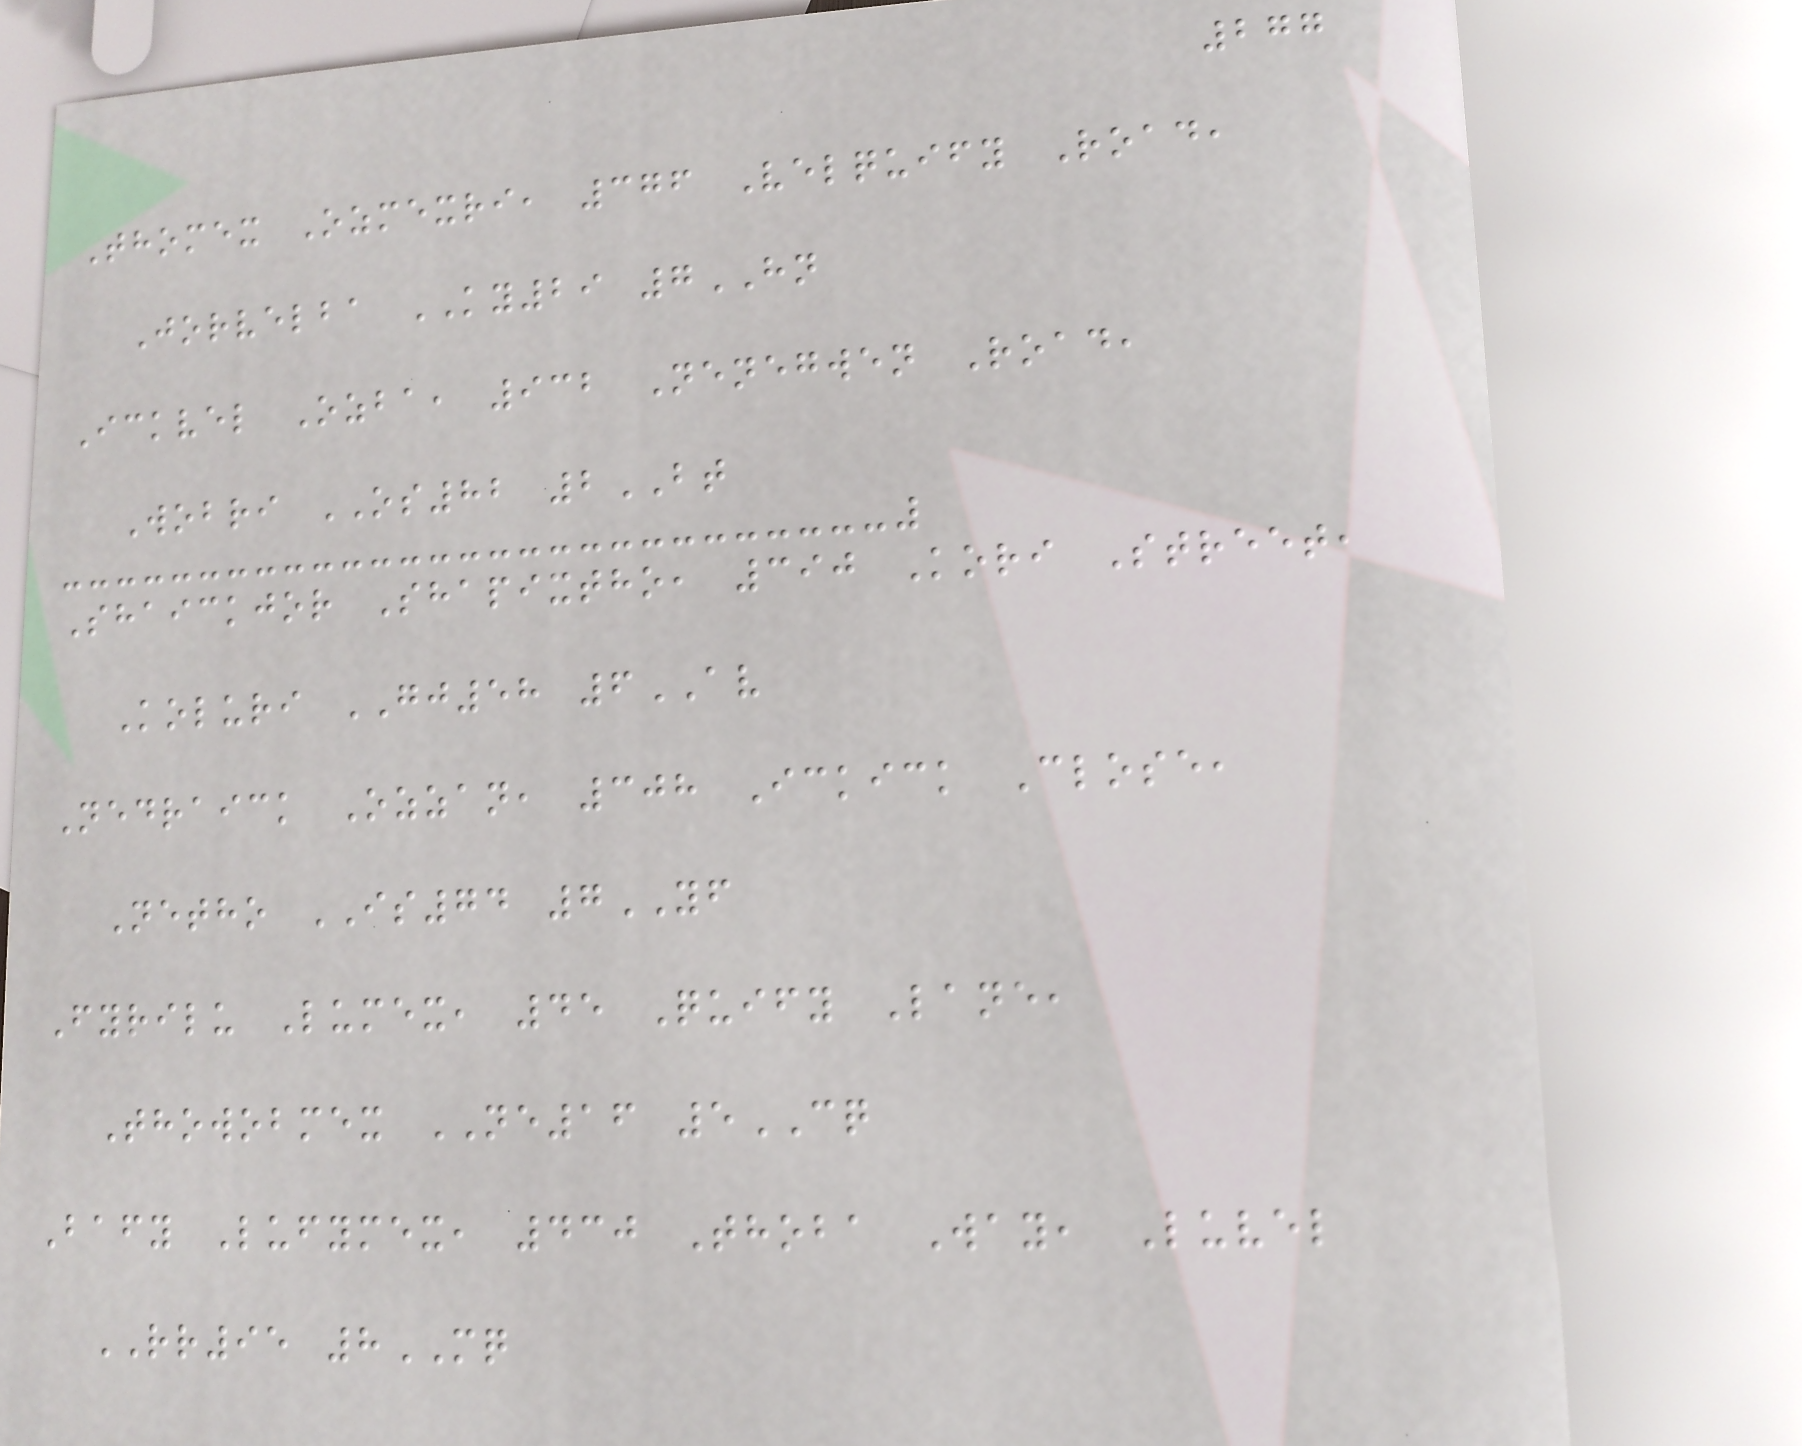277
Thomex Ozmexri, 376 Velquify Road,
Jorvelba KY29 7HN
Ickvel Ozba, 932 Nenegwen Road,
Wobri OS82 2BT
Shaickjor Shapixtho, 390 Kori Street,
Koluri GJ58 6AV
Nedraick Ozzan, 308 Ickick Close,
Netho IS74 7YF
Fyrilu Lumex, 45 Quify Lane,
Thowobmex NE16 5CQ
Bafy Lufymex, 430 Thoba Way, Luvel
RR95 8MQ
